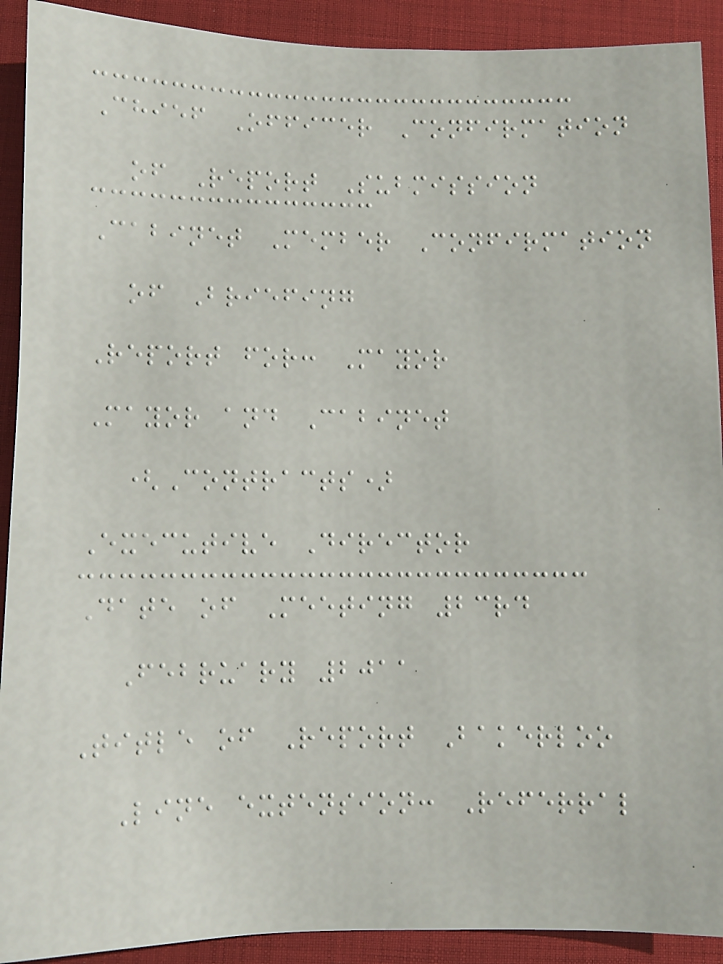Chief Officer Confirmation
of Report Submission
Cabinet Member Confirmation
of Briefing
Report for: Mayor
Mayor and Cabinet
(Contracts)
Executive Director
Date of Meeting 23rd
February 2011
Title of Report Bakerloo
Line extension: Referral
